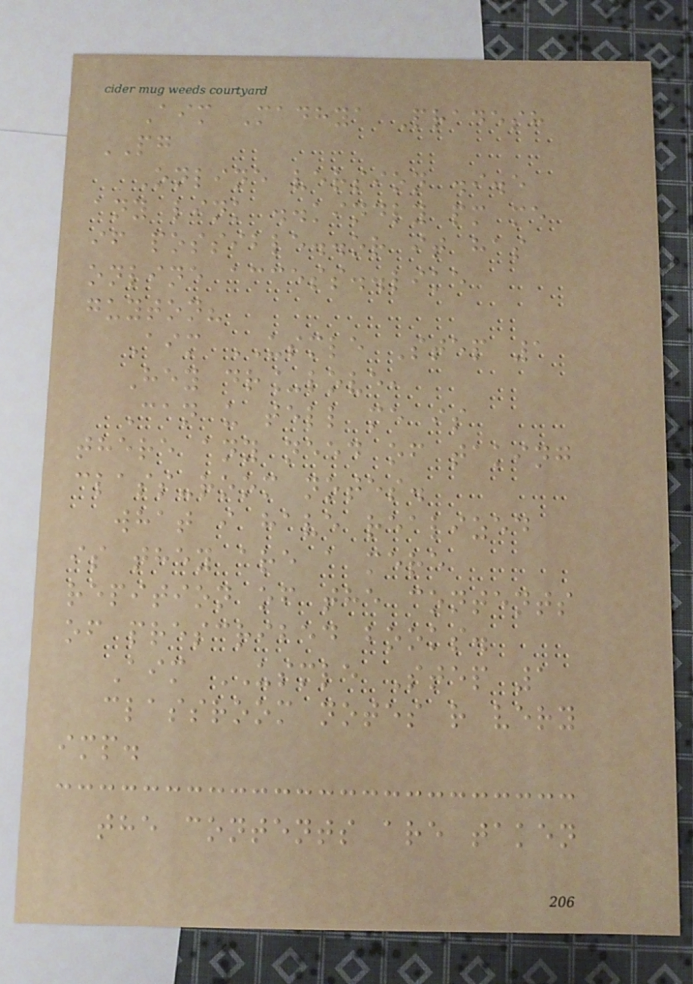Aim Madhya Pradesh
PG
Online version .i.e
any link ..kindly pm me
if possible..or it has
online access..like
guyton?
Aim USMLE Step 1
Hey dr_love,
Can u tell me is
there any need of taking
class-room notes.
what i have realized
is they are a mere
repition of the contents
of prescribed books.
Aim USMLE Step 1
classroom notes r very
imp.
the contents are taken
